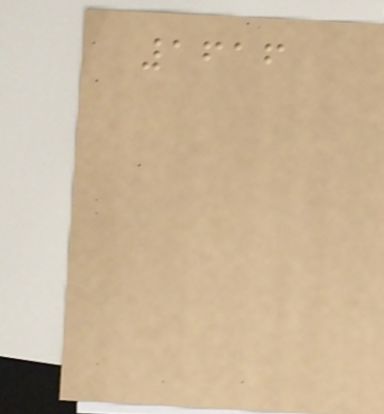1616
